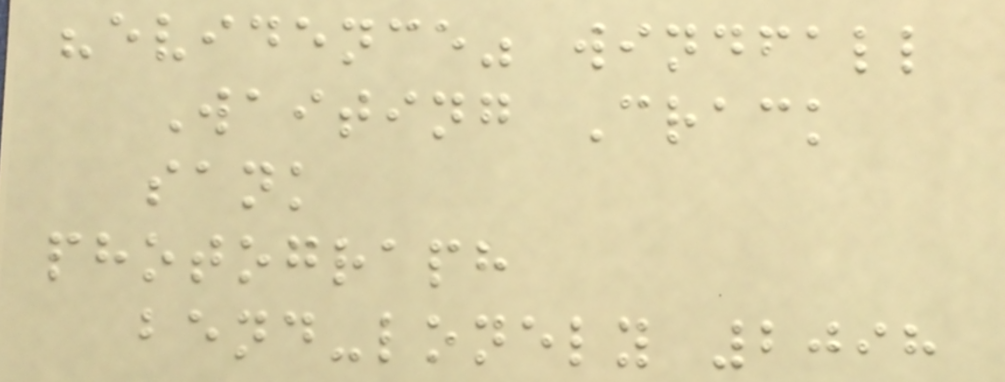"evidence" windfall
Waiting Crack
sank
photograph
bend-lonely 2098
